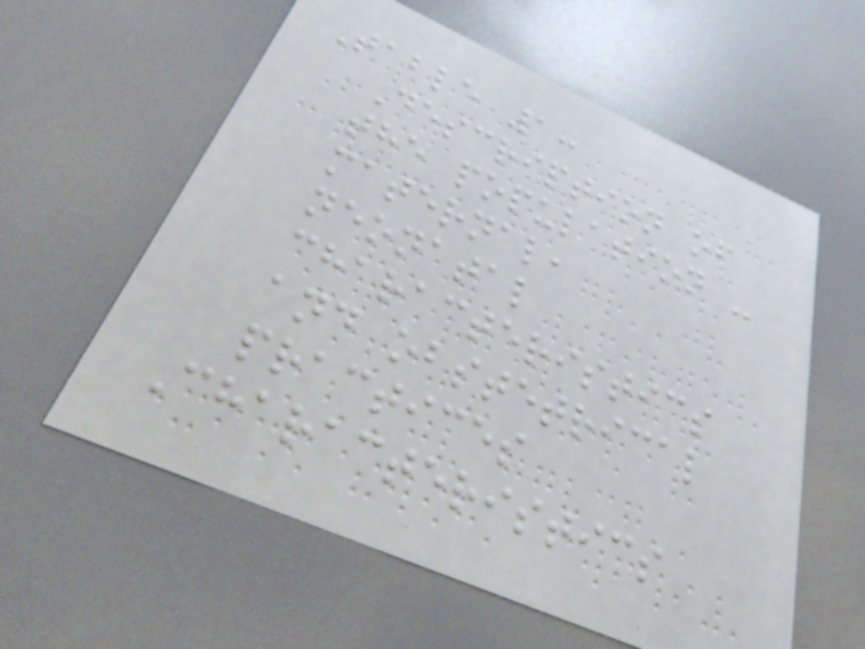Table 1:
Description of
the population -
maternal,
neonatal
characteristics
and obstetrical
practices
Characteristics
